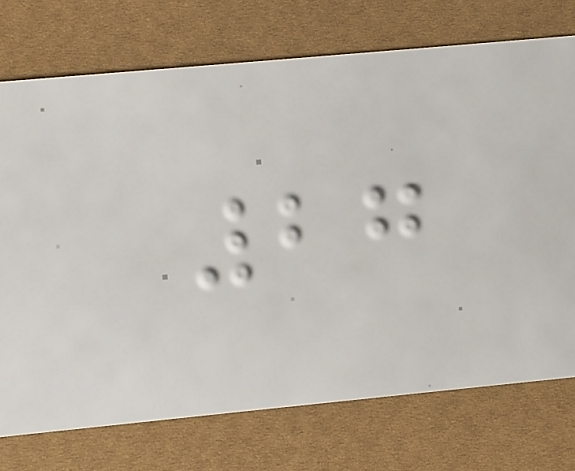27
